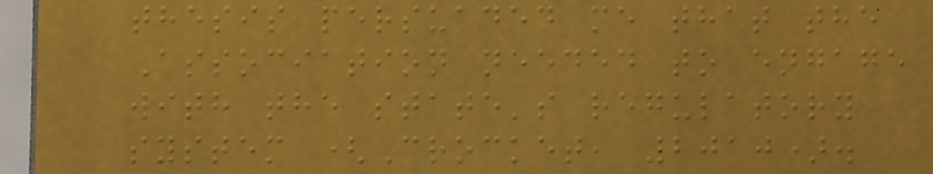thesis persuaded me that the
Association needed to engage
with the state's regulatory
system (Crocket, 2010).
